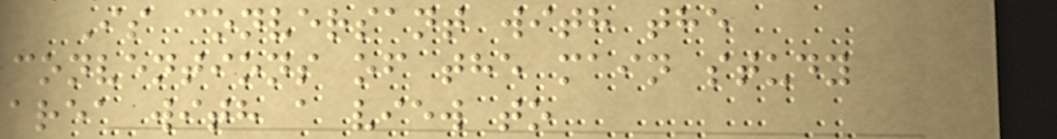Is conversant with the
conventions of the main study
area with a view to
